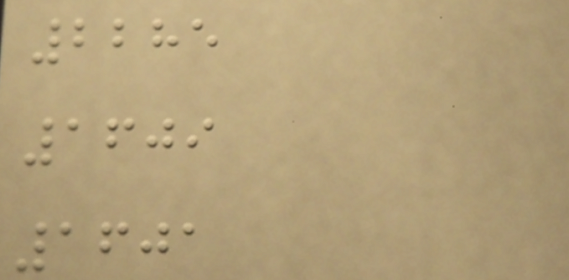2285
1609
1601
